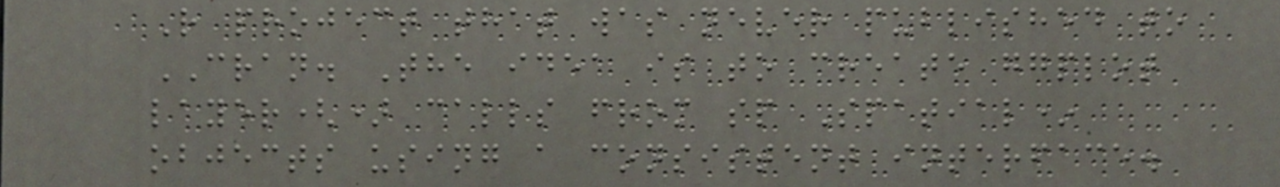R project that was never published to
CRAN. The idea is to create ggplot
layer() calls from sp Spatial*
objects using a consistent interface.
